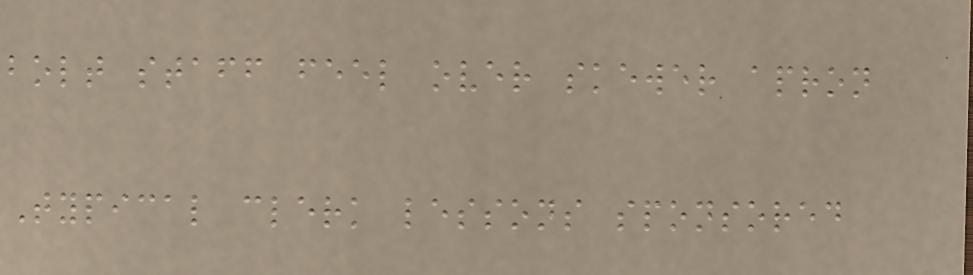bolt staff feel over skewer apron
Typical clerk lessons sponsored
